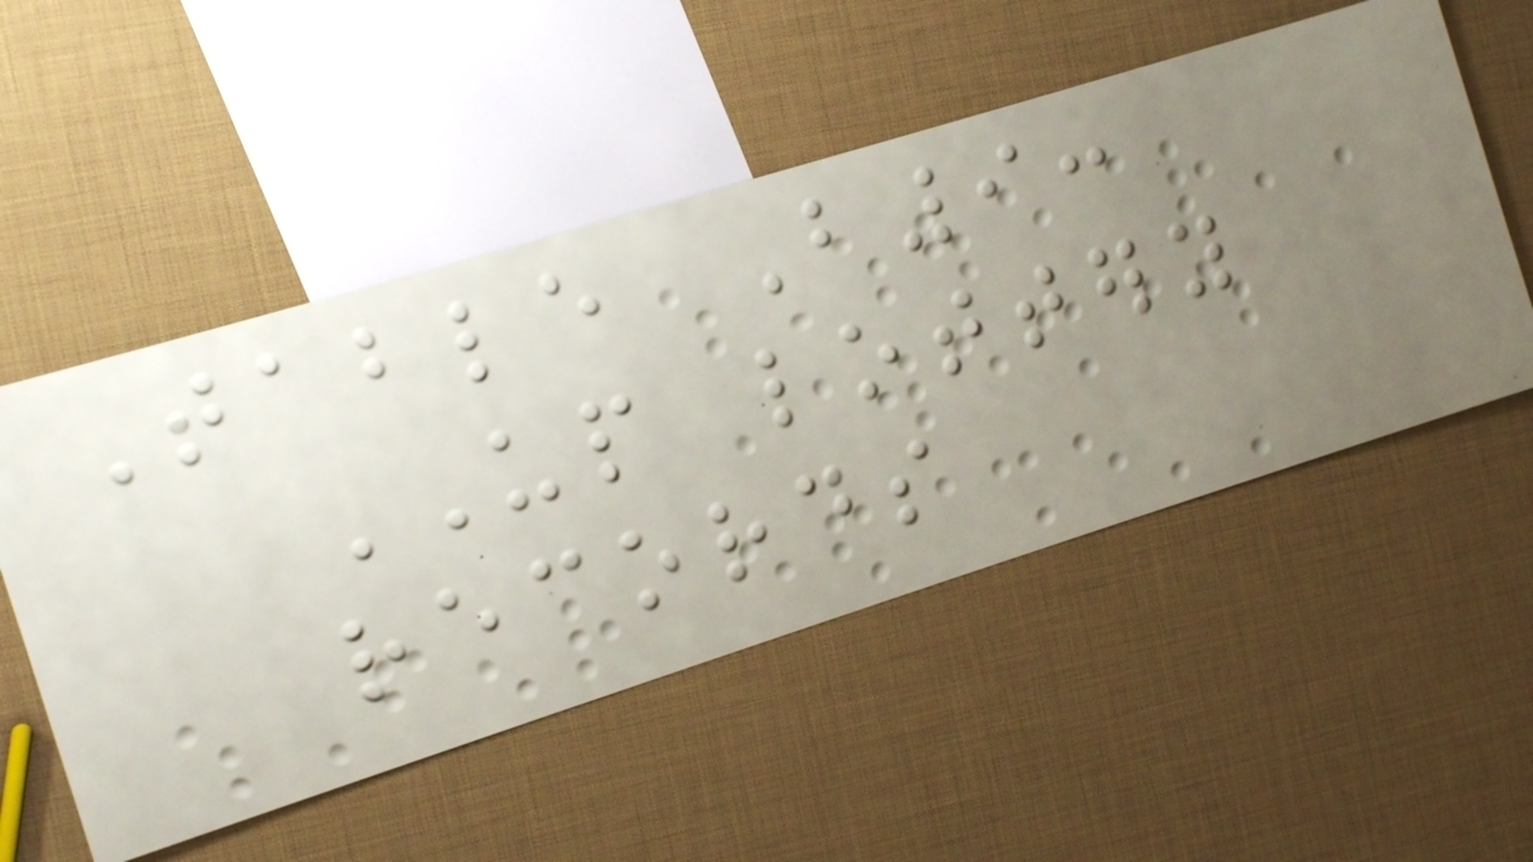Table B9:
UP lottery
records
